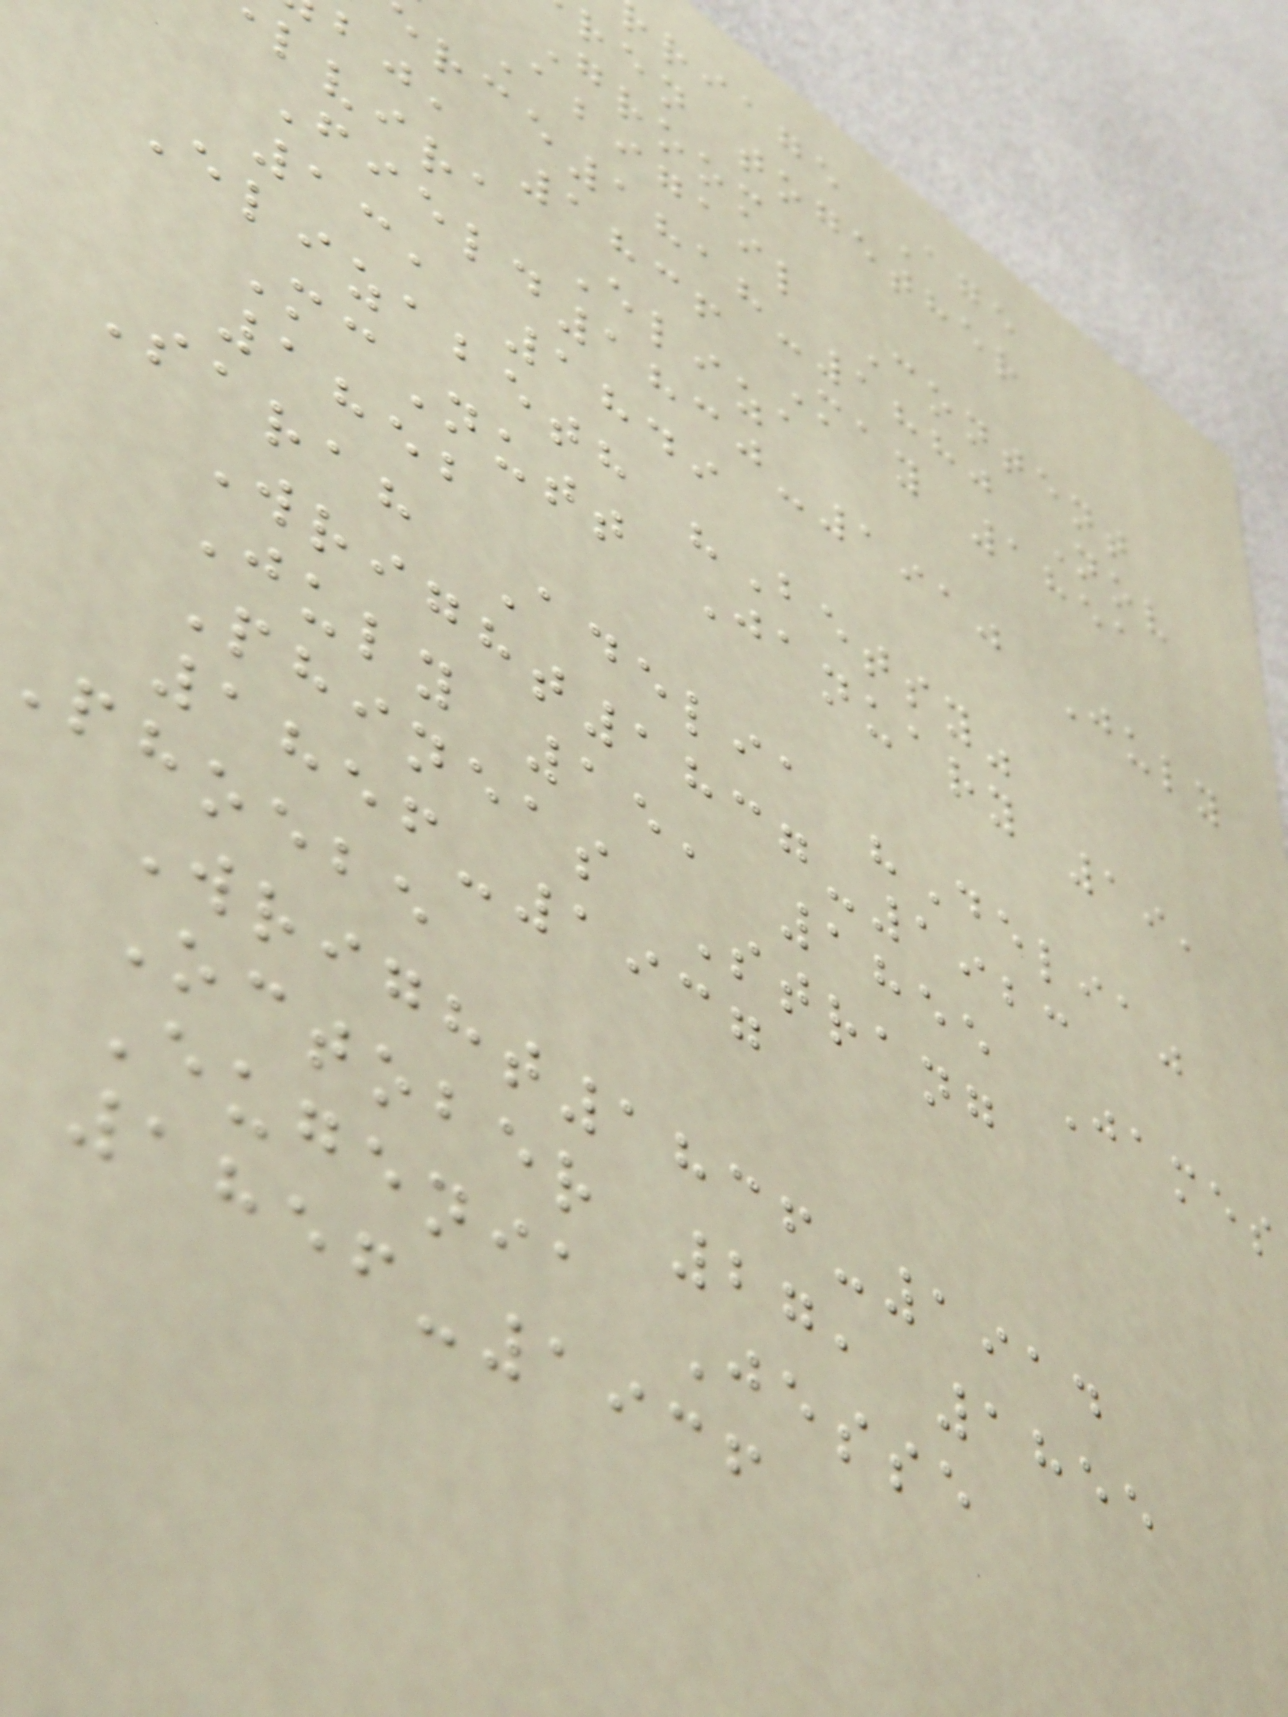riage Age
ren together
Groom
Abigail Content
rce1818-1880 Nov
bj, 1836 May 1851
lvira Eliza
Field1830-1910 July
13, 1849
Elizabeth "Betsy"
McNutt January 19,
1852
Sarah Adelia "Delia"
Wright1837-1923
July 15, 1855 James
Phineas Strang
1856-1937
phoebe
Wright1836-1914
October 27, 1855
Eugenia Jesse
1856-1936
